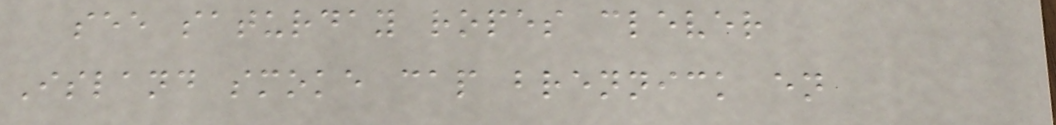see saturday ropes clever
Island smoke cap brennick en
